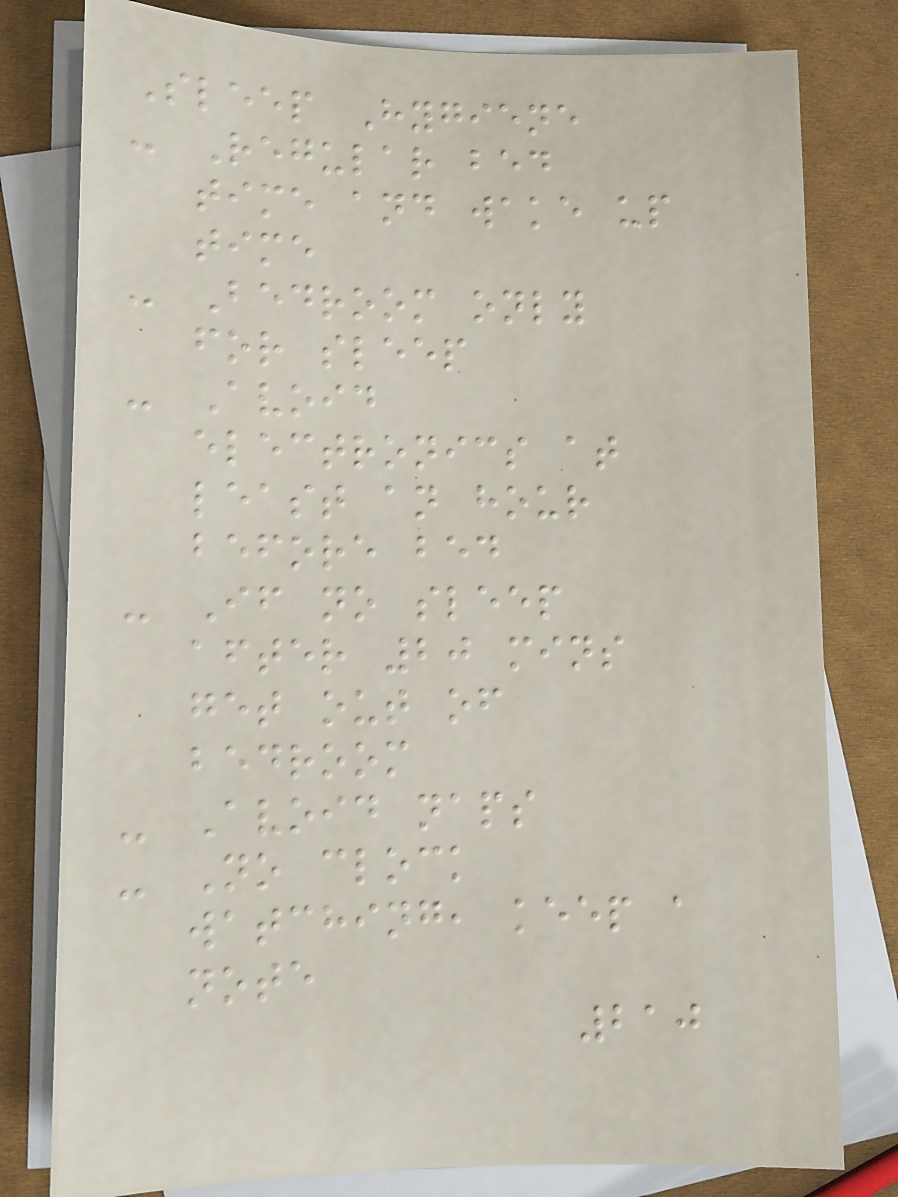Sleep Hygiene
- Regular bed
time and wake up
time
- Bedroom only
for sleep
- Avoid
electronics at
least an hour
before bed
- If no sleep
after 20 mins
get out of
bedroom
- Avoid naps
- No clock
watching, keep a
note
210
